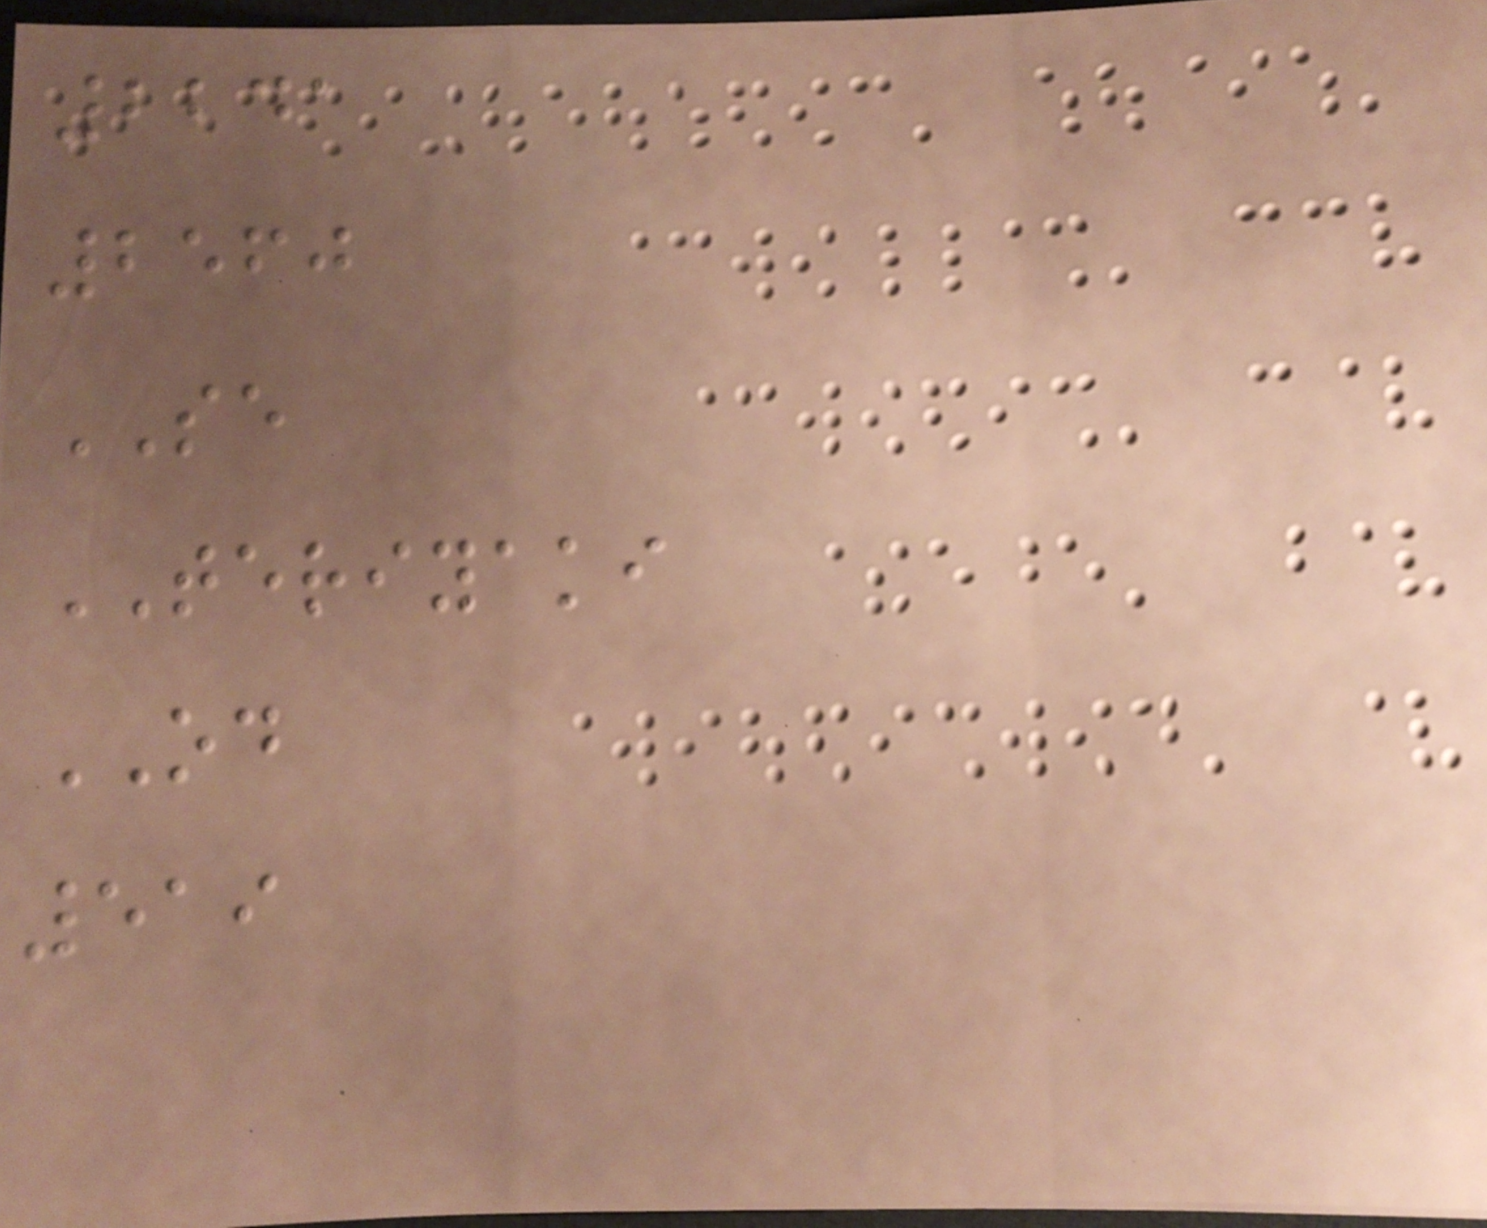2241
2560
SE
TERIYAKI
OD
519
